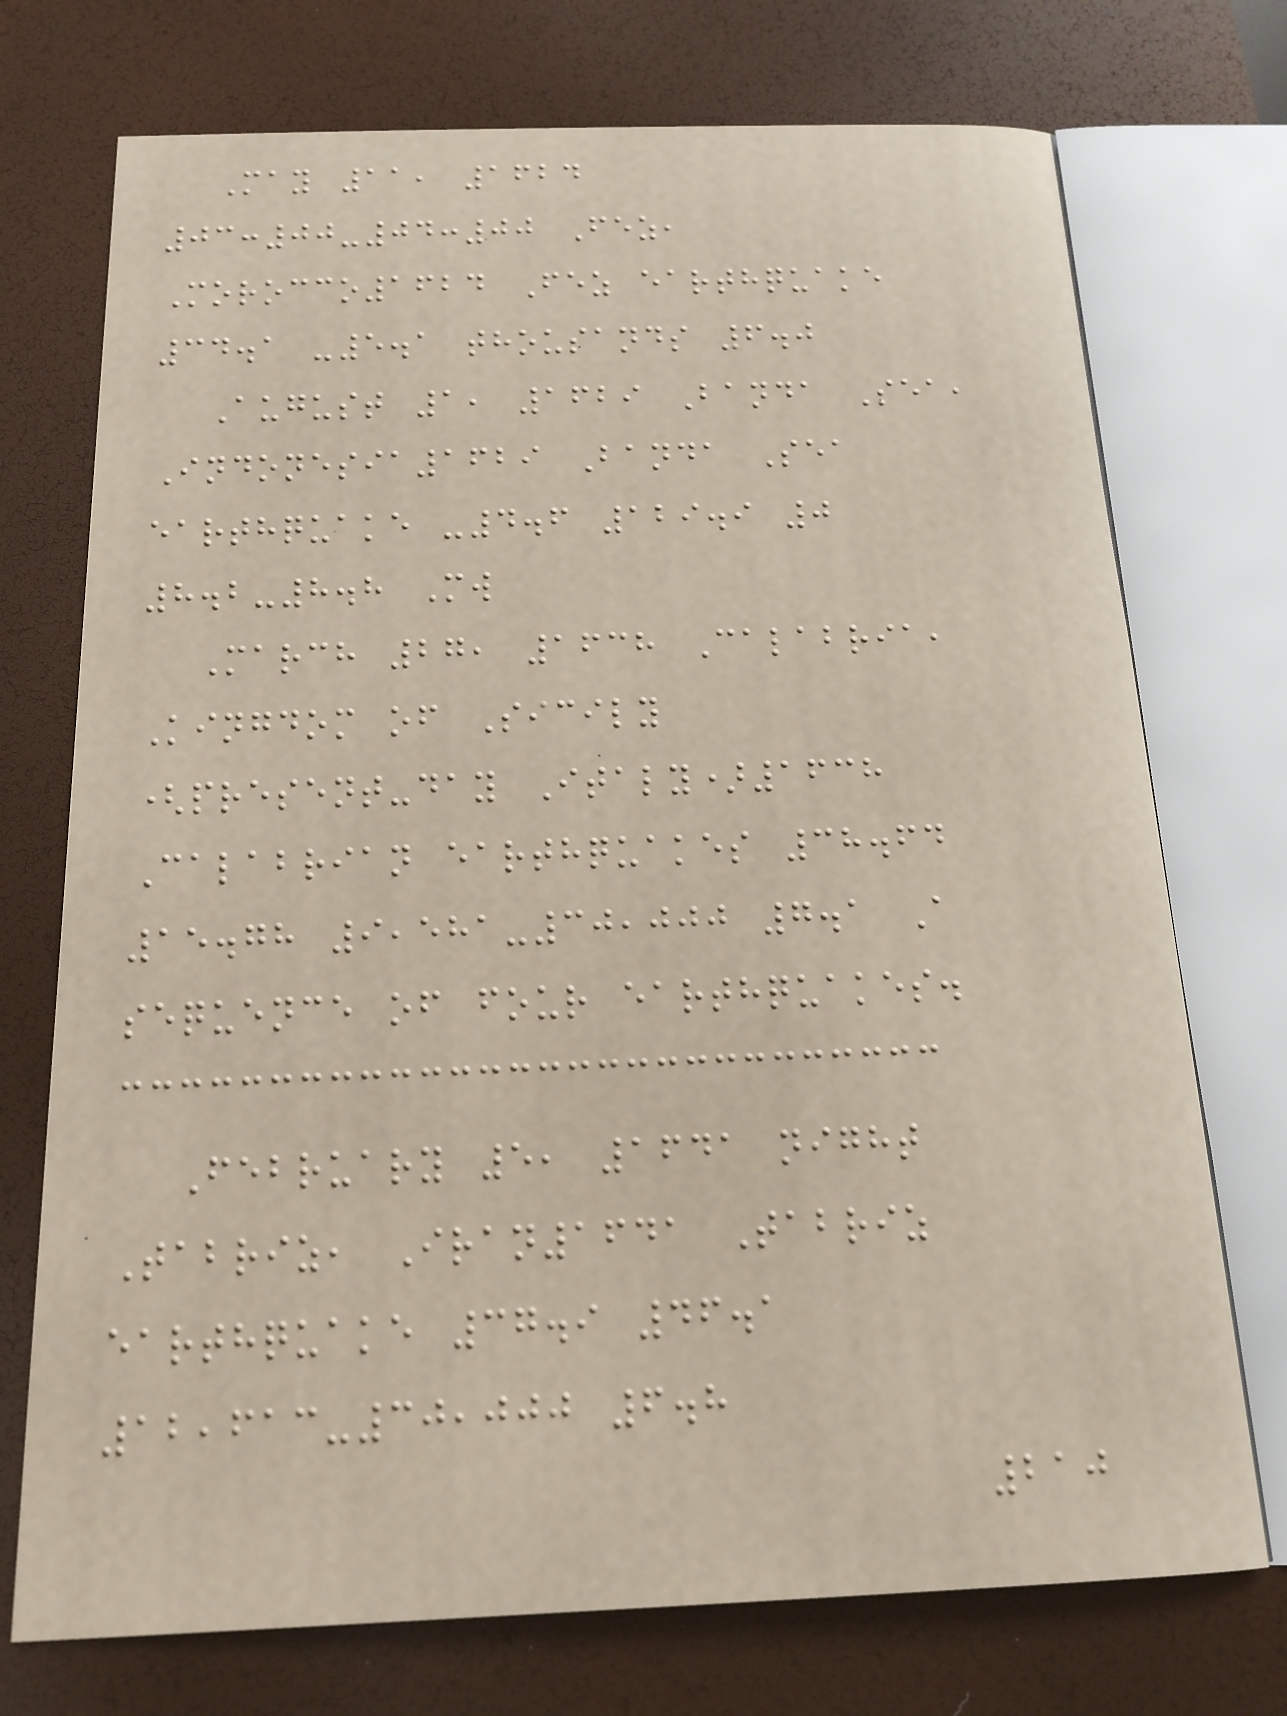May 11, 1624
03:00-04:00 Fez,
Morocco1624 Fez earthquake
34.1 -5.1 thousands 6.0
August 1, 1629 Banda Sea,
Indonesia1629 Banda Sea
earthquake -4.6 129.9 0
8.2-8.8 Mw
March 27, 1638 Calabria,
Kingdom of Sicily
(present-day Italy)1638
Calabrian earthquakes 38.64
15.78 9,581-30,000 7.1 A
sequence of four earthquakes.
February 5, 1641 night
Tabriz, Iran1641 Tabriz
earthquake 37.9 46.1
12,613-30,000 6.8
210
